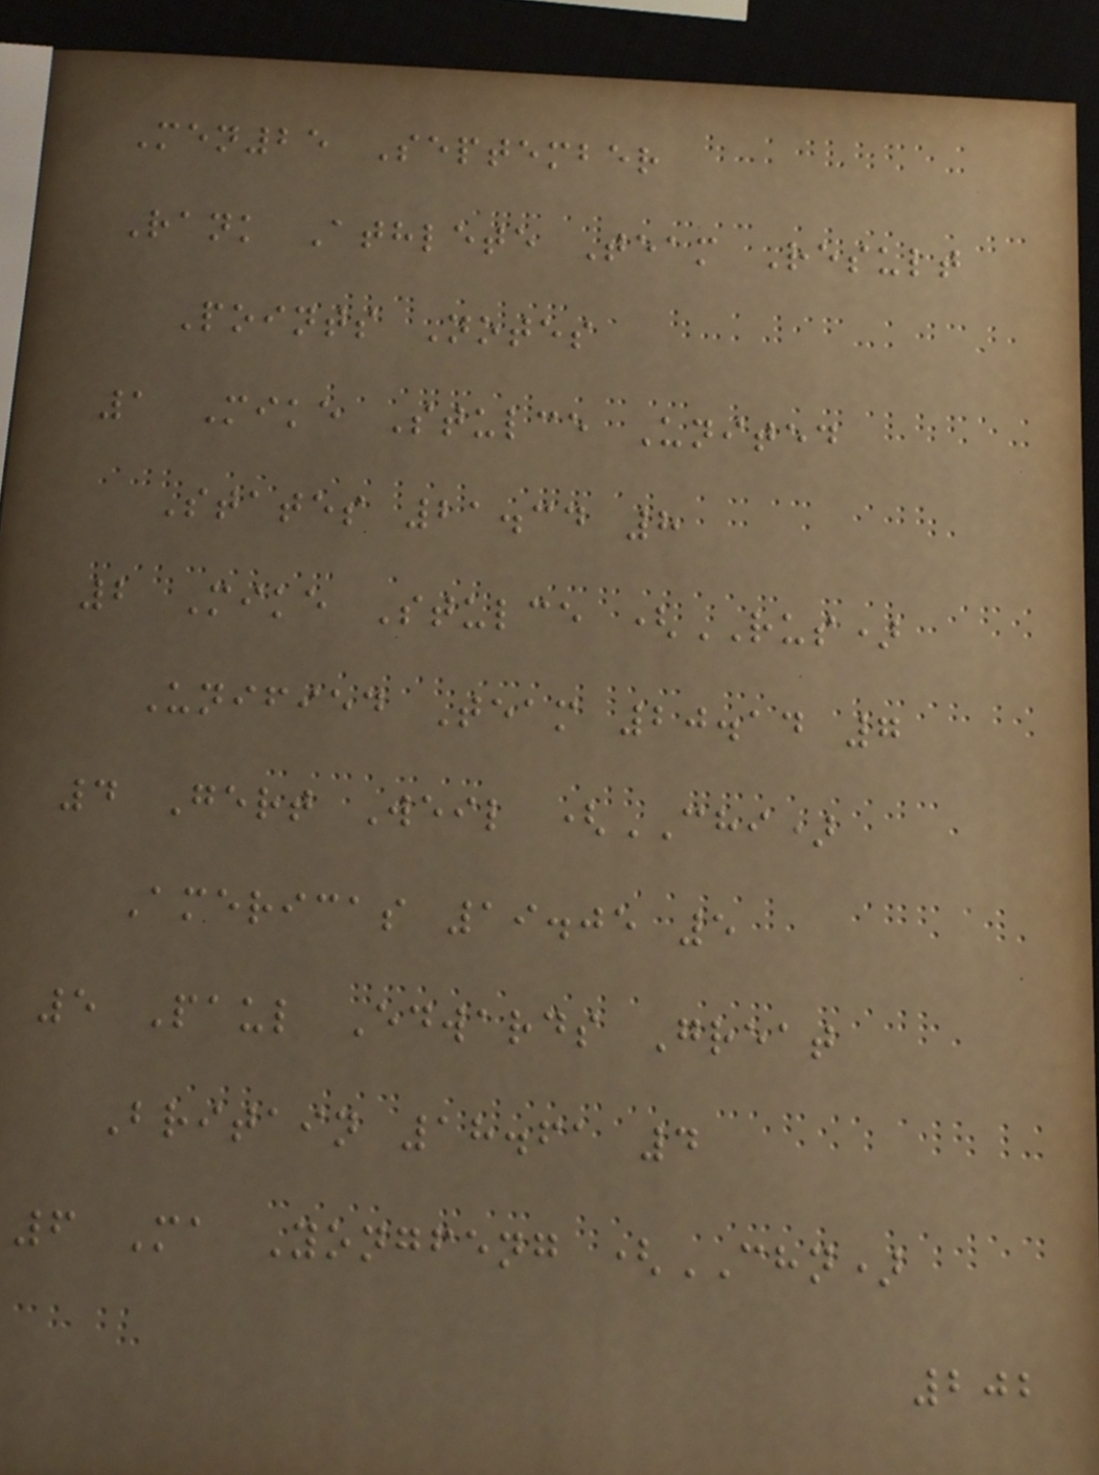Men25 September
Rank Athlete Team Result
Points Notes
1 Mike Stulce United
States 21.34 8
2 Mike Stulce (RUS)
Unified Team 20.14 7
4 Gert Weil (CHI)
Americas 19.05 5
5 Paul Edwards Great
Britain 18.61 4
6 Ma Yongfeng (CHN)
202
